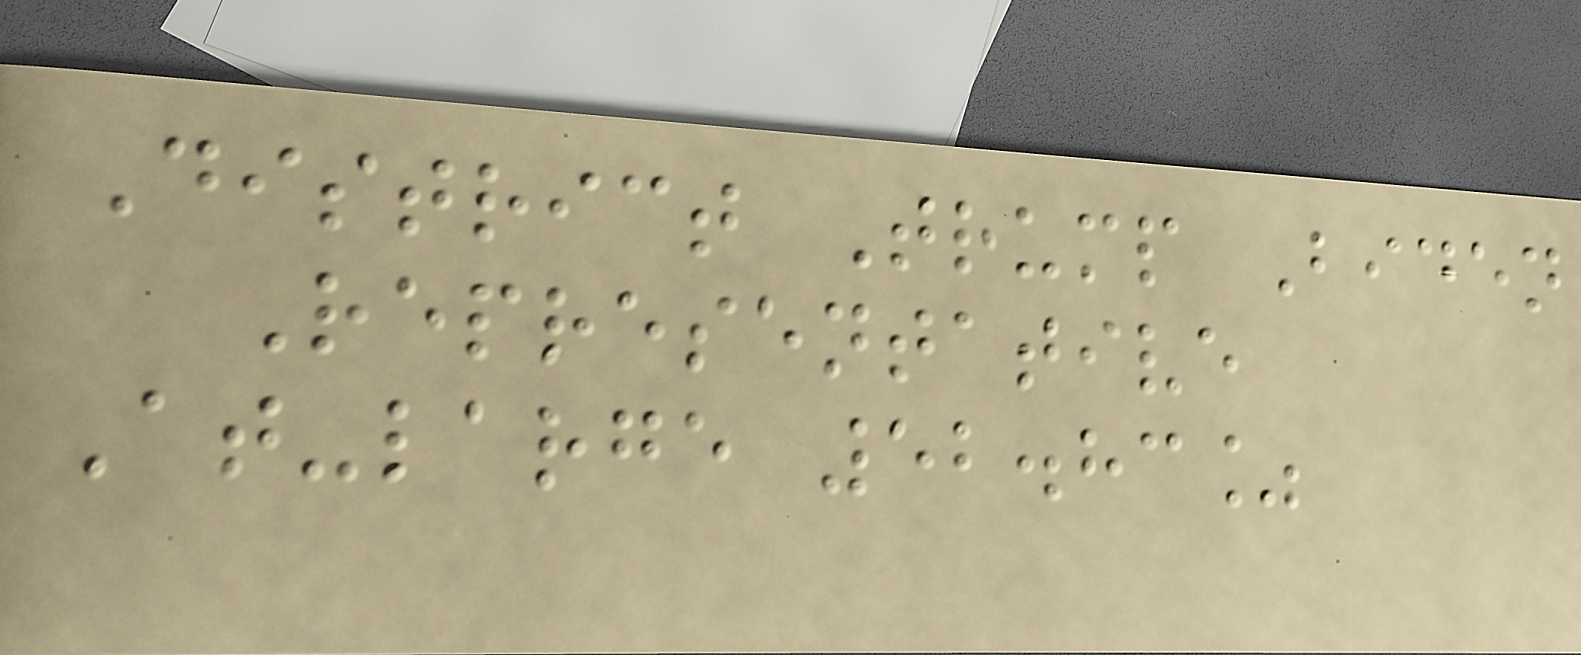District Trump Biden
Representative
At-large 52.83%
